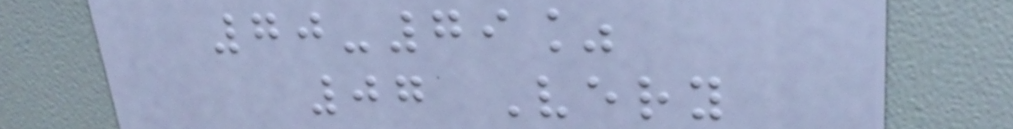70-79%
07 Very
